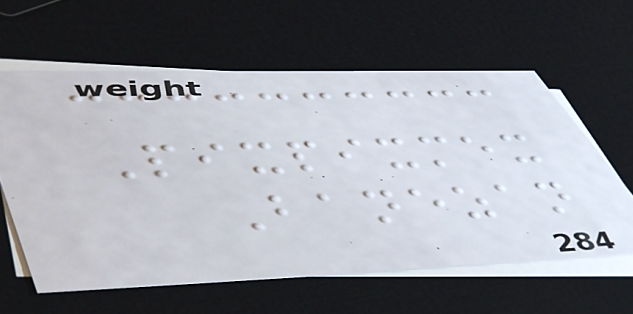Pixpixmex
Banezan
